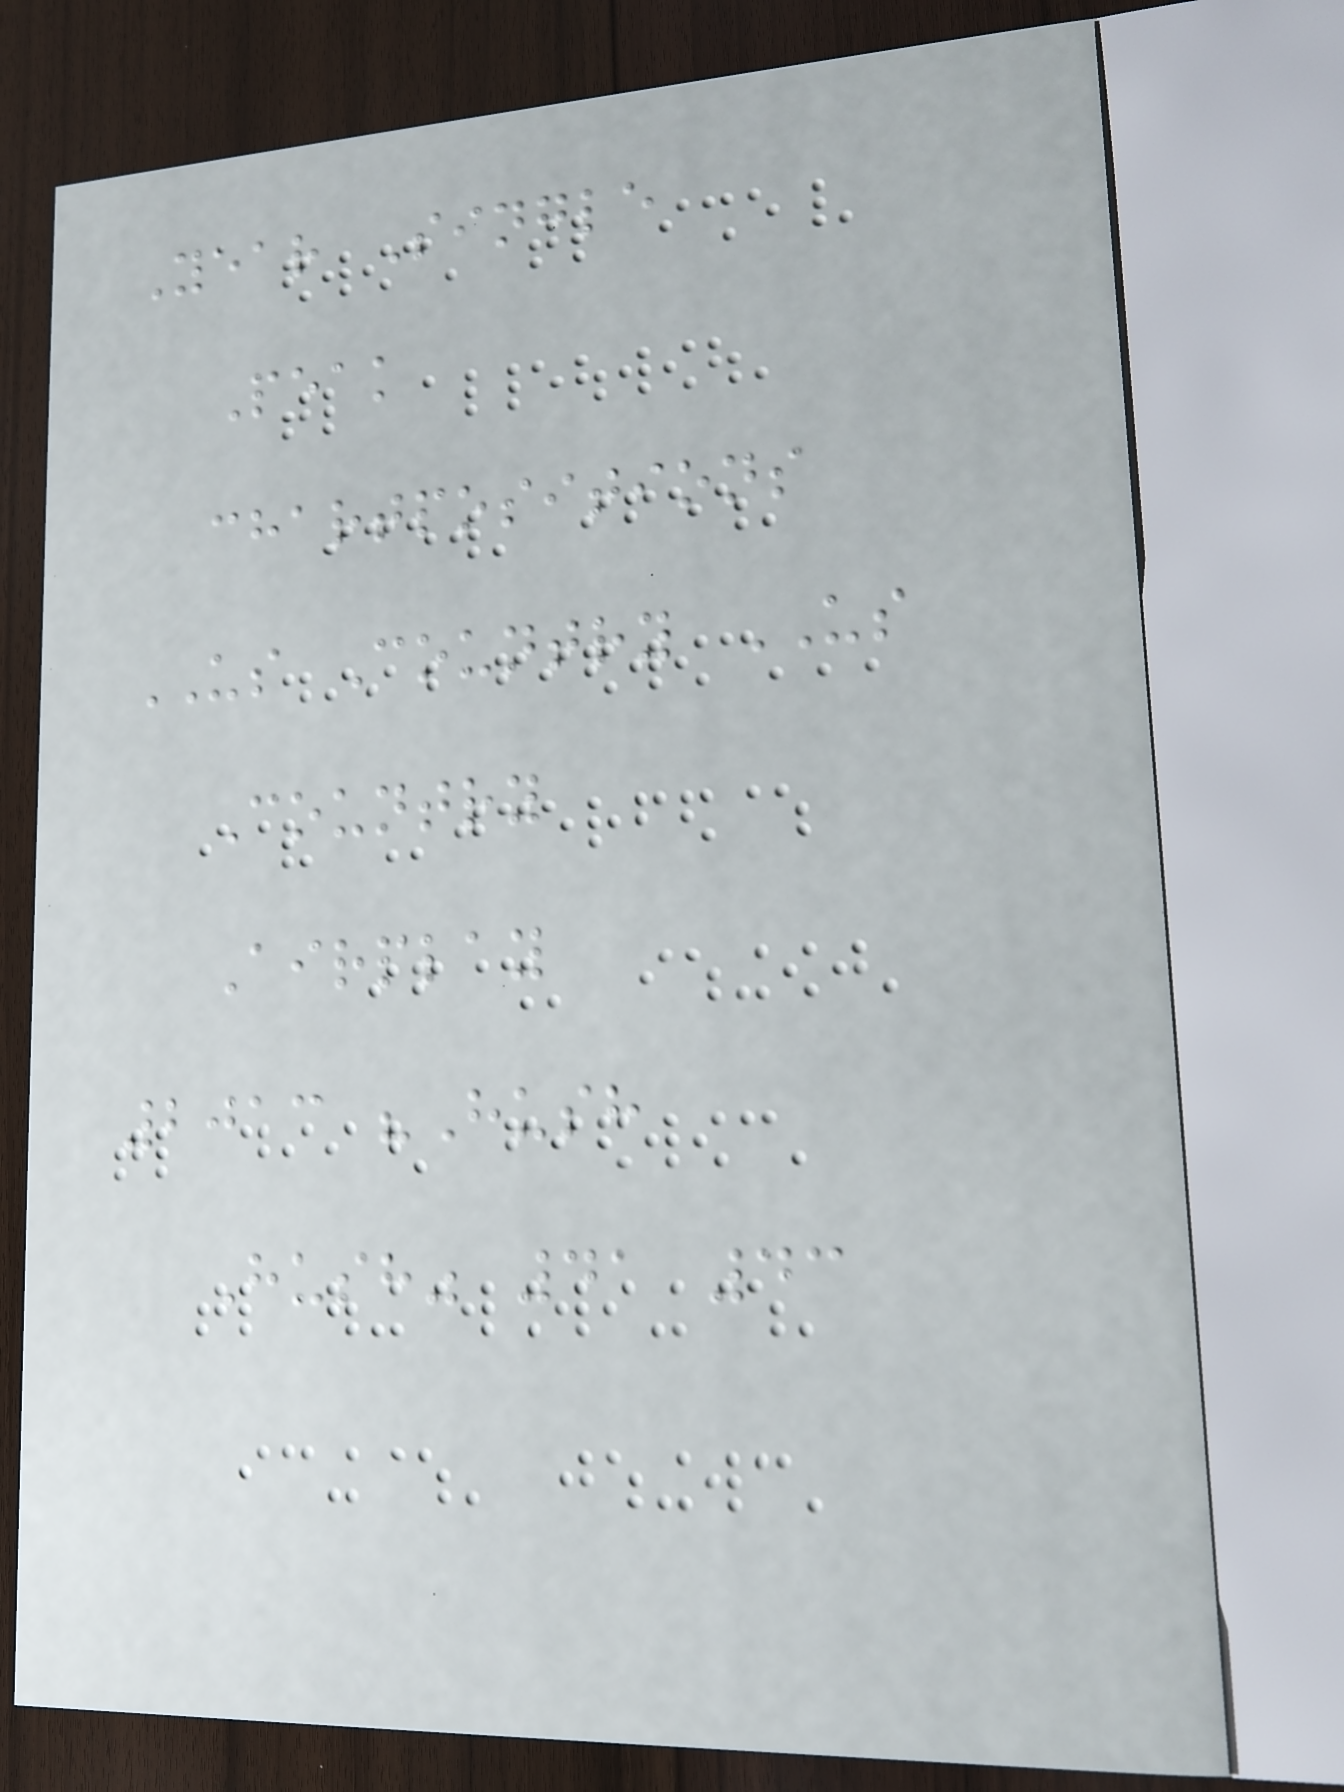Year Single
Peak
chartpositions
US Country US
Country
Airplay
2013 "Hush
Hush" 41 43
